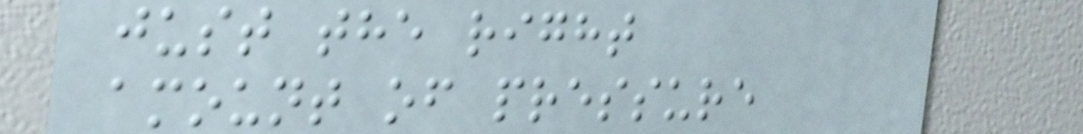just the right
amount of pressure
